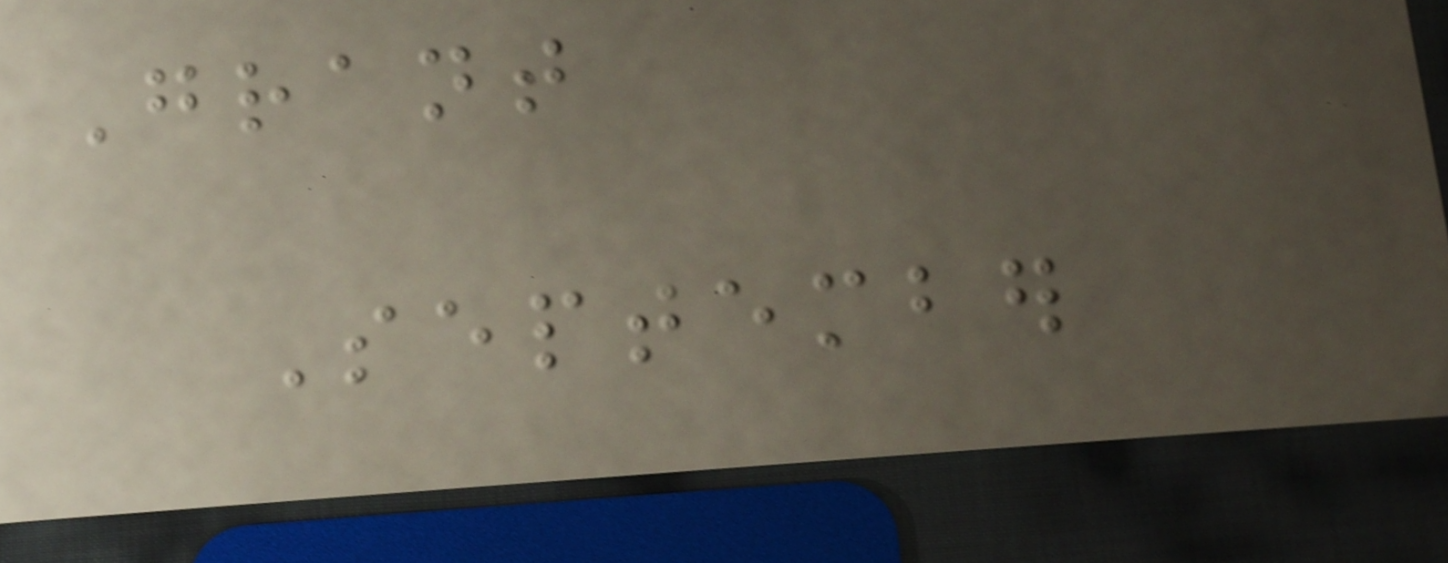Grant
September
